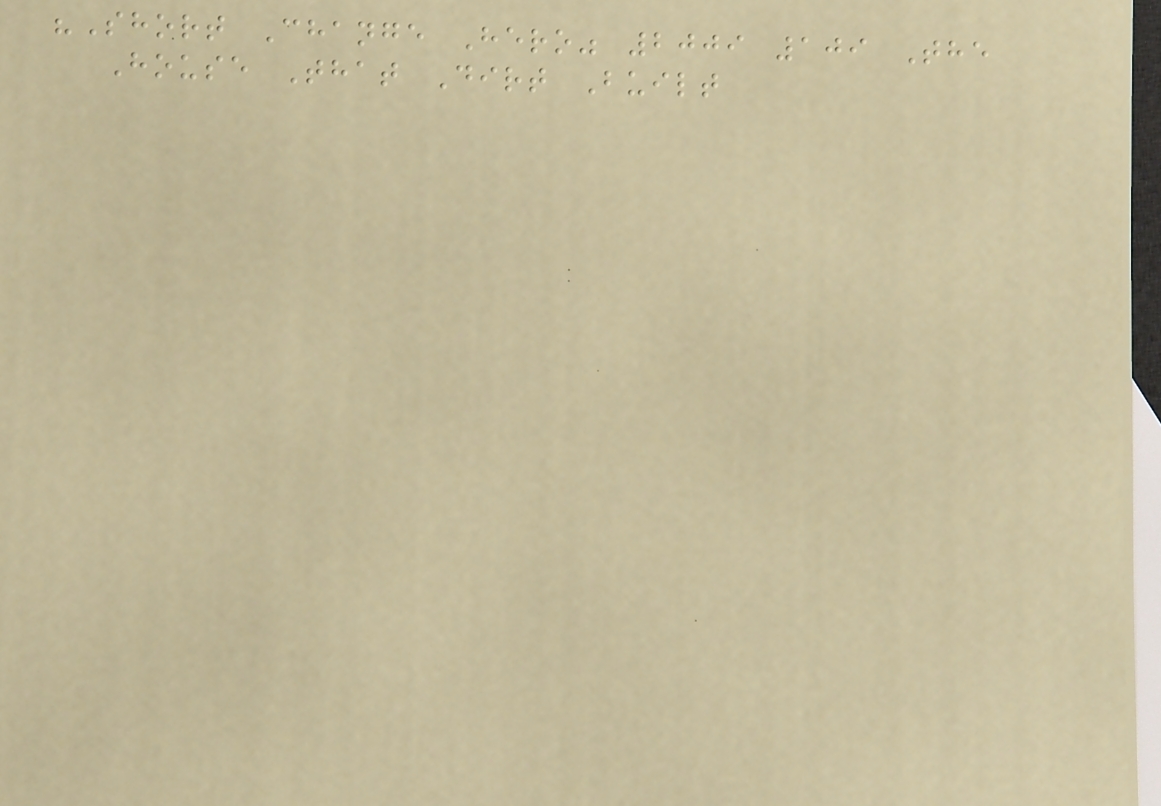"Short Change Hero" 2009 109 The
House That Dirt Built
